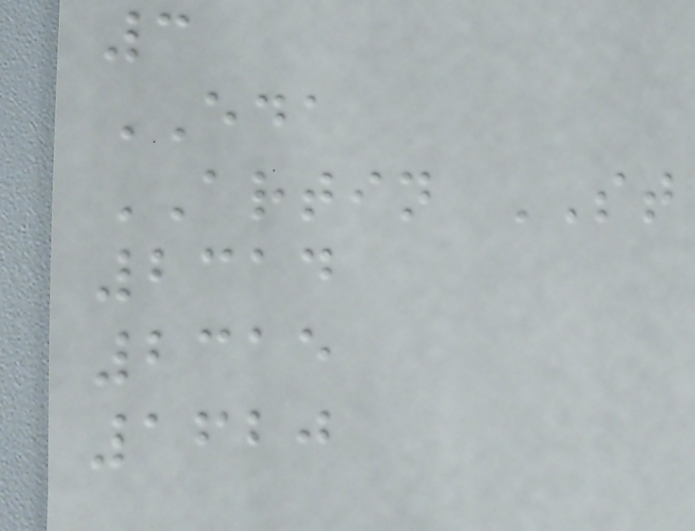3
EDA
ARTIN ST
2314
2315
1620
